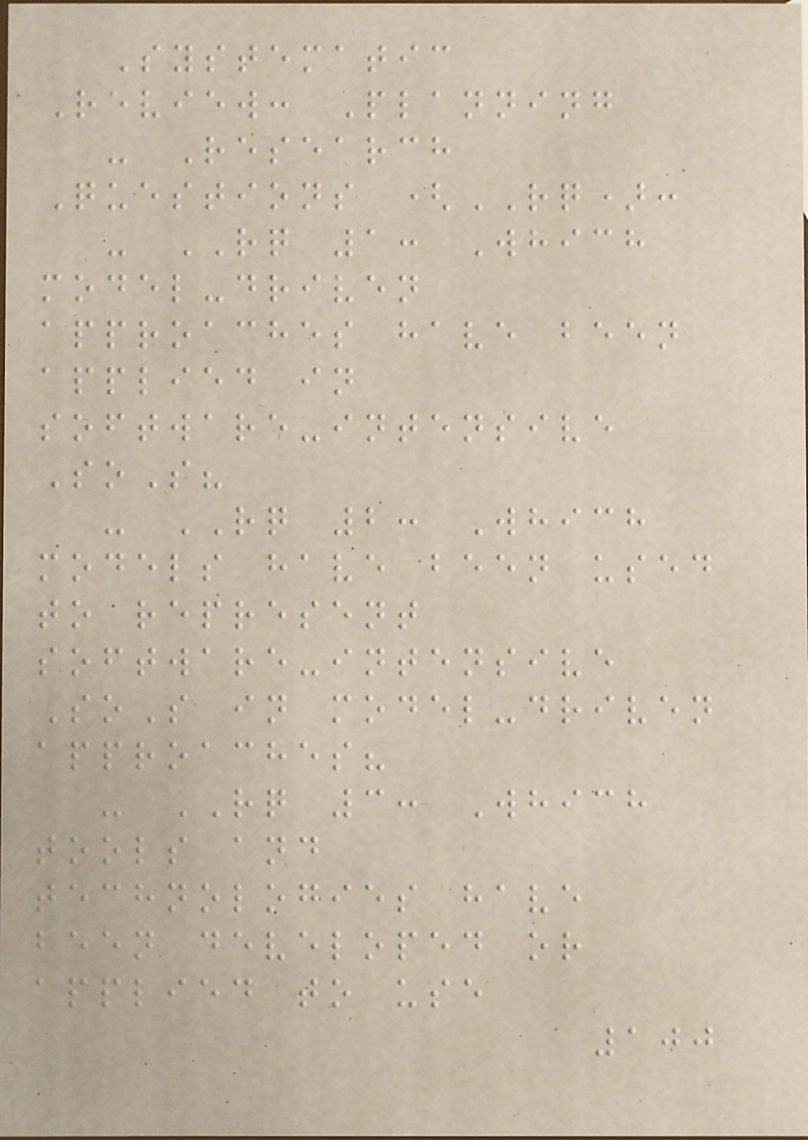Systematic
Review: Planning
- Research
Questions (RQ):
- RQ 1: Which
model-driven
approaches have been
applied in
software-intensive
SoS?
- RQ 2: Which
models have been used
to represent
software-intensive
SoS in model-driven
approaches?
- RQ 3: Which
tools and
technologies have
been developed or
applied to use
100
